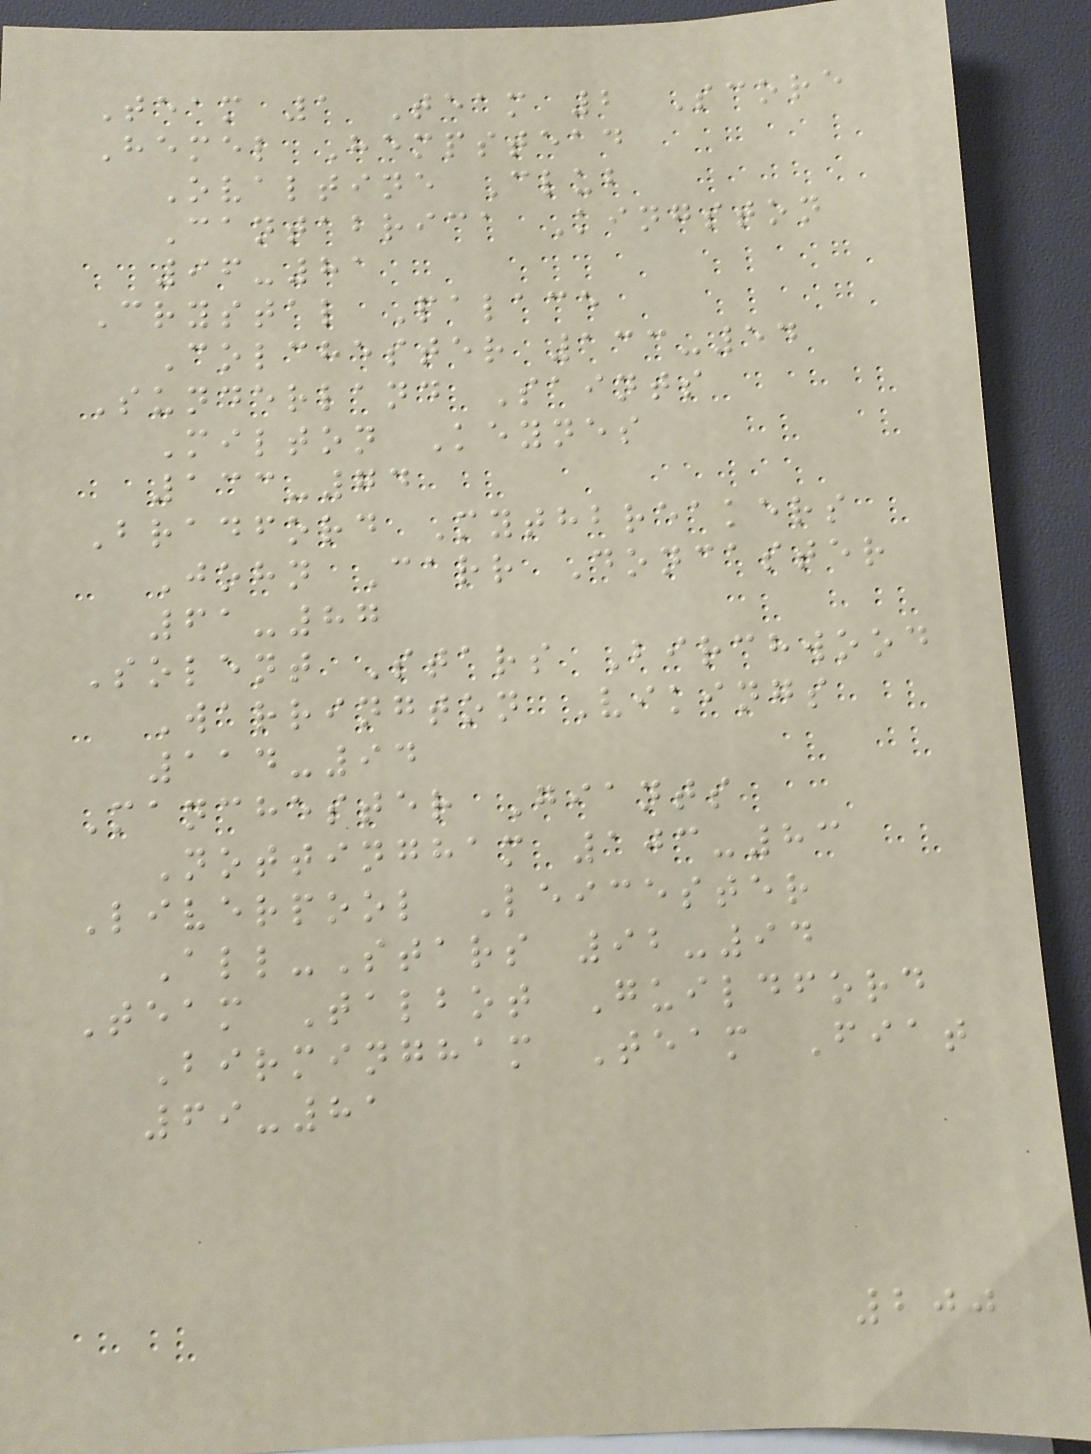Team 1 Team 2 Score
Hemel Hempstead
Ovaltine Club
Cantabrica Kingston
96-81
Crystal Palace
Colchester 133-54
Sunderland Saints
Milton Keynes
133-74
Bradford Mythbreakers
John Carr Doncaster
61-87
Solent Stars Birchwood
Warrington Vikings
114-94
Manchester Giants
Nottingham 103-83
Liverpool Leicester
All-Stars 92-94
Team Talbot Guildford
Birmingham Team Fiat
69-81
200
